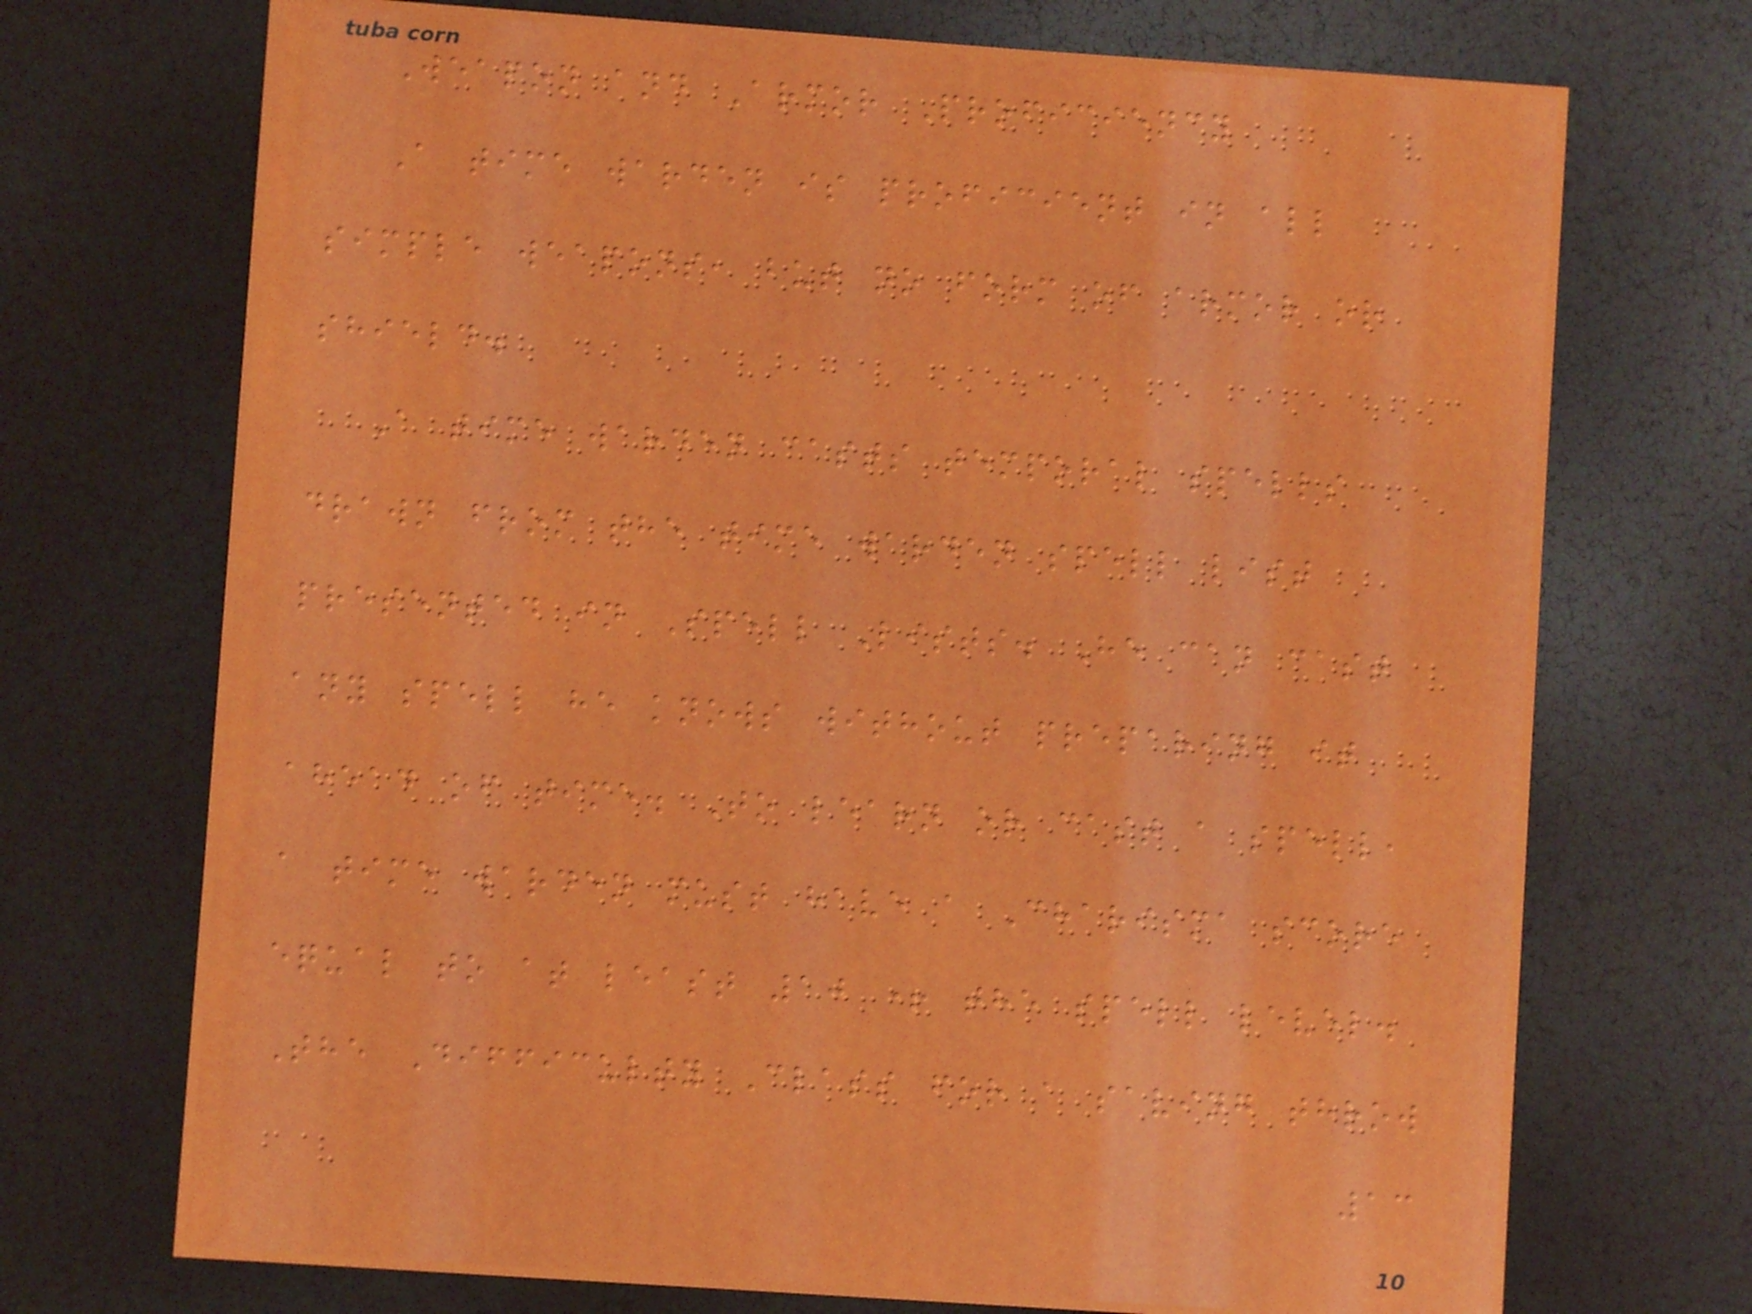Weapon and Armor Proficiency
A time warden is proficient in all
simple weapons, but no form of armor or
shield.
A time warden casts temporal spells
drawn from the time warden spell list
presented in Spell Lists. He can cast
any spell he knows without preparing it
ahead of time. To learn or cast a spell,
a time warden must have a Charisma score
equal to at least 10 + the spell level.
The Difficulty Class for a saving throw
13
